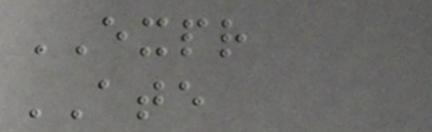EXPR
ATE
